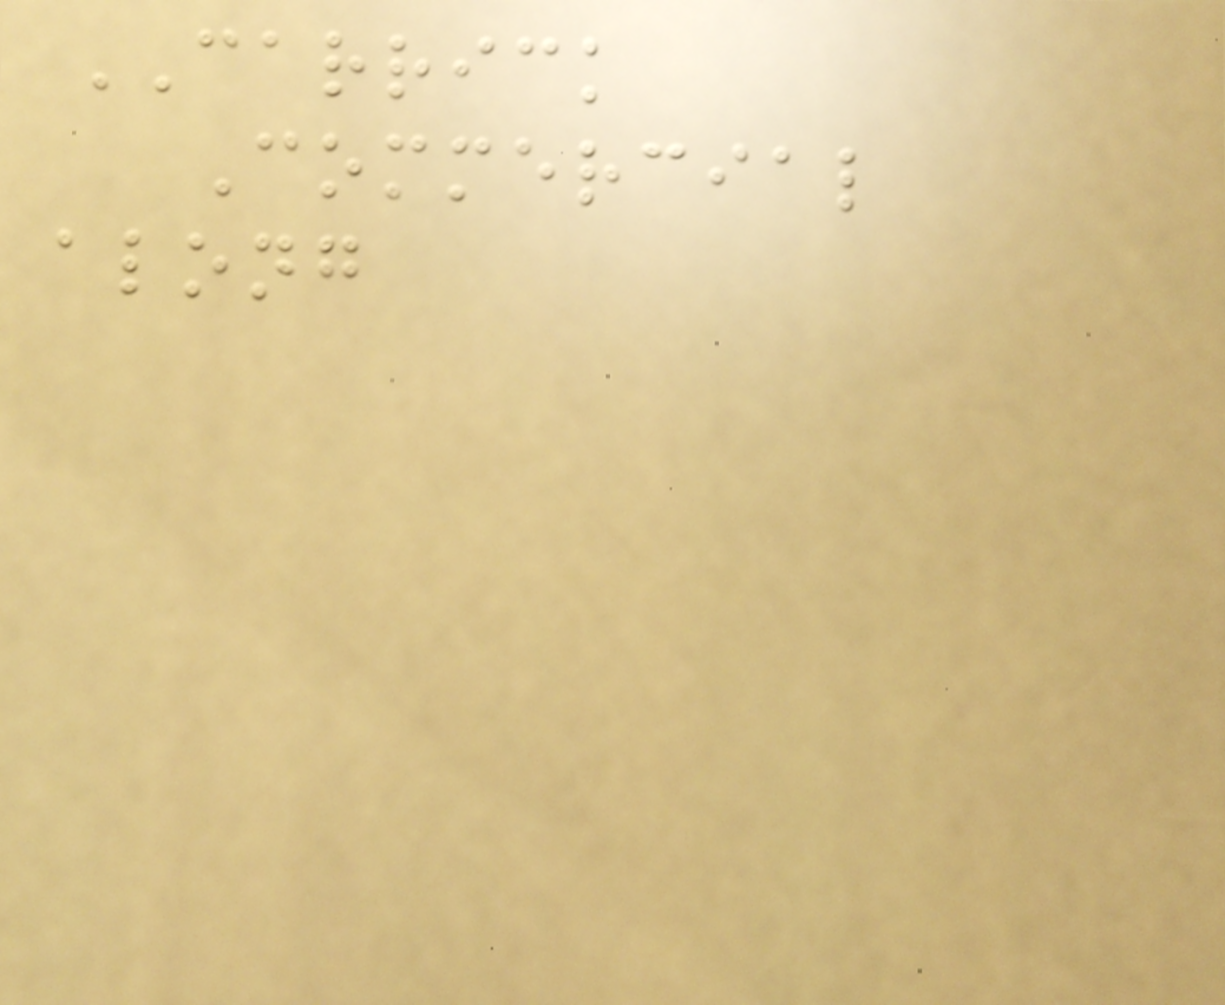CARRICK
Commercial
along
